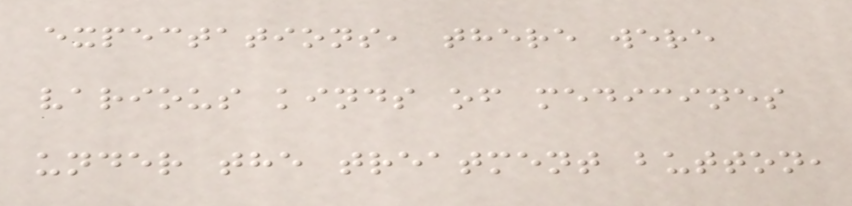expectations, there were
various kinds of medicines
under the treatment button,
